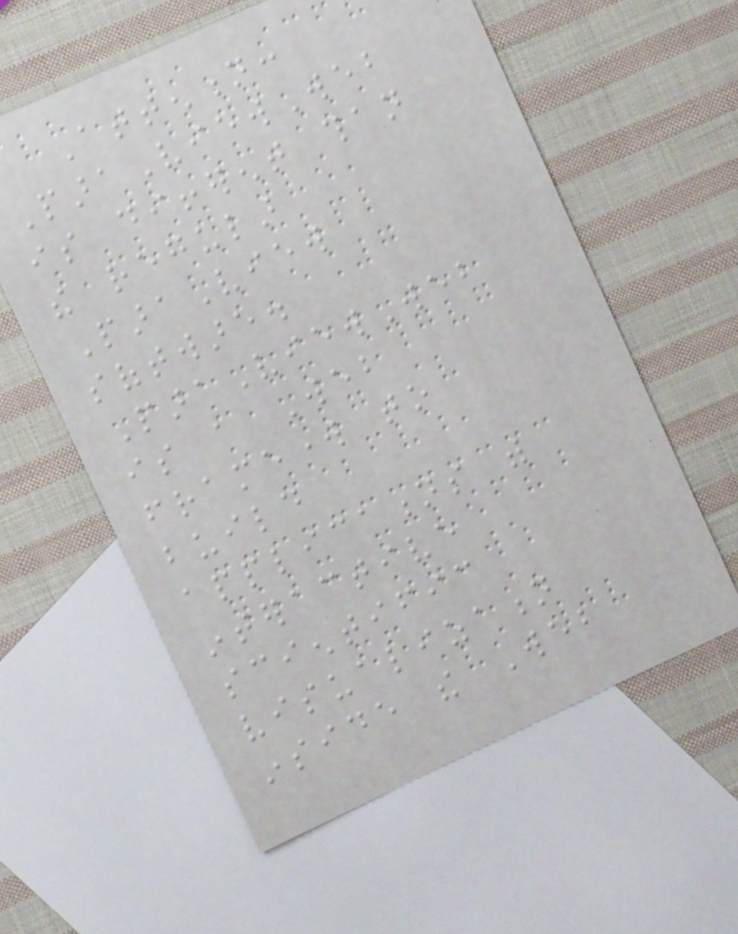Attention:
ParaViewWeb
is different than
the regular
ParaView
software.
ParaViewWeb
is a Web
framework to
build
applications with
interactive
scientific
visualization
inside the Web
